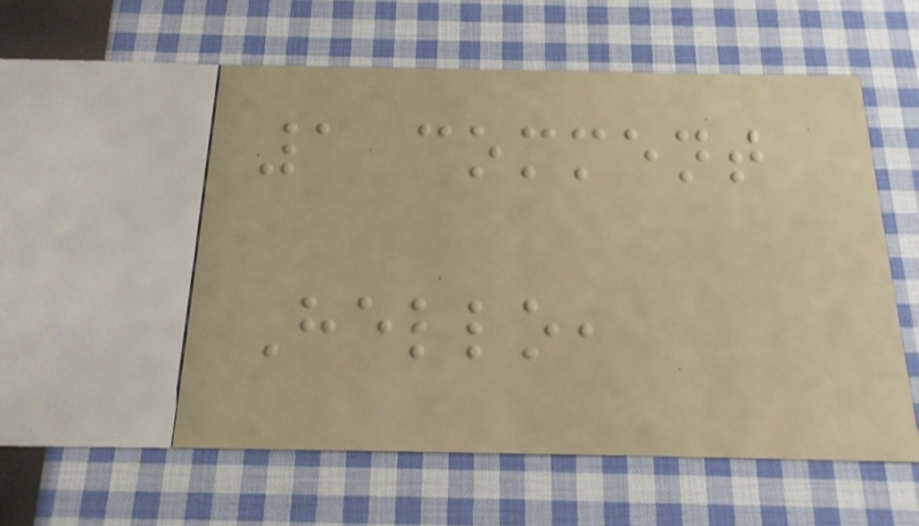1 comment
Hello,
